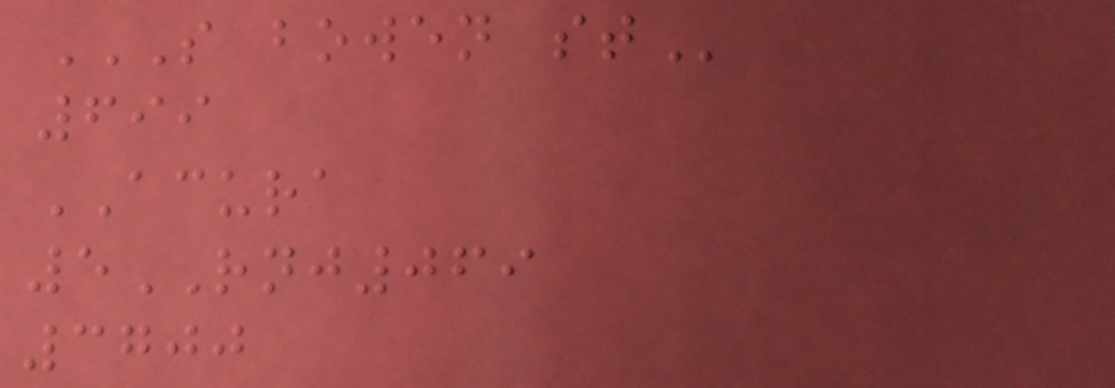S BOWEN ST
699
ACURA
5RNJ069
3700
